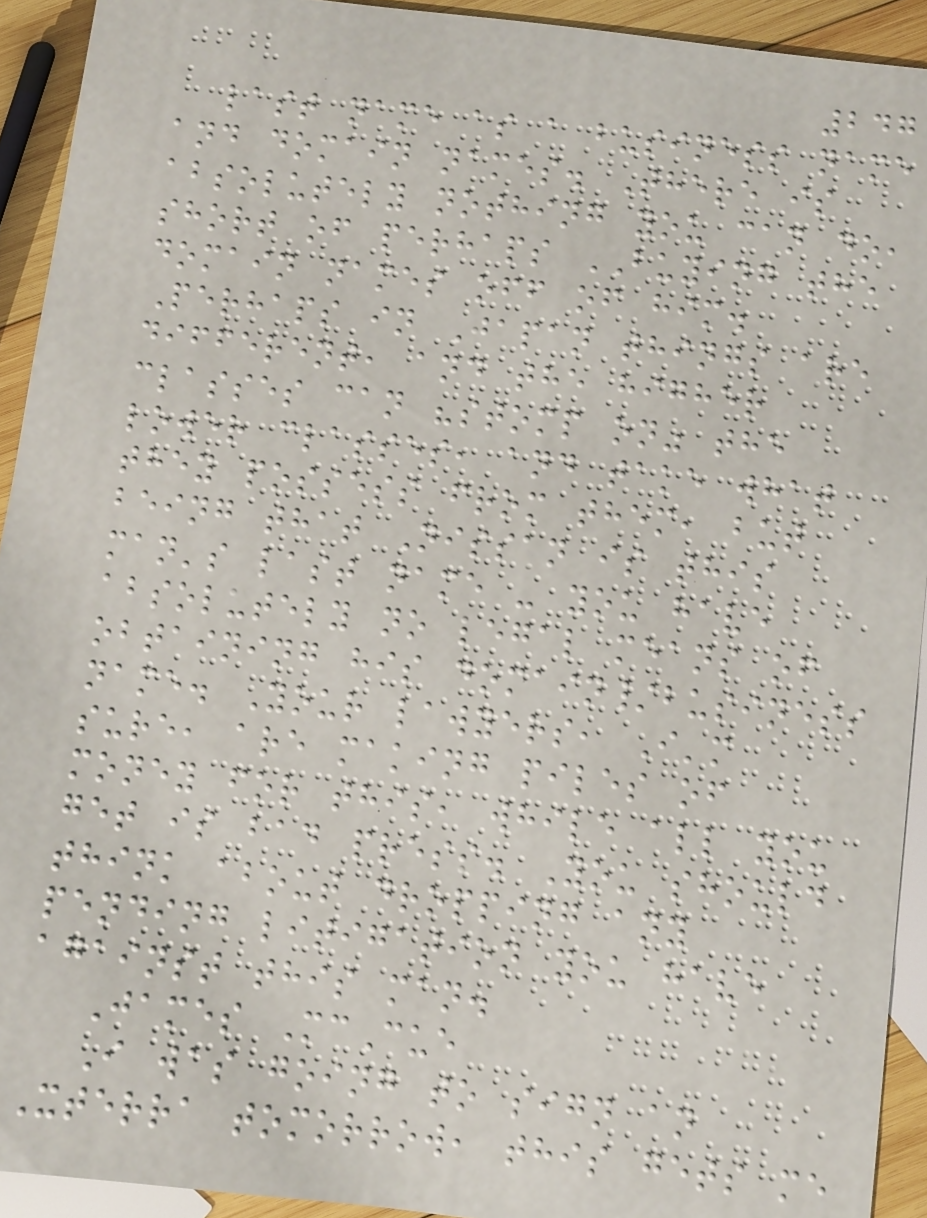247
last name as a business name
and domain names. There is
absolutely nothing you can do,
short of perhaps BUYING the
domain names off of him.
Perhaps in Japan things are
different, and the higher
classes can "stomp on" the
lower classes, and take what
they possess from them, but
being that Nissan is this
man's last name - you have
absolutely no legal means of
obtaining his domain/business
name. Your lawyers, I'm
sure, are making piles of
money for this, while all you
get is bad press. You should
think about dropping any
pending litigation you have
against this man.
James McCue
I was going to sign an
Xterra tomorrow, this gets me
